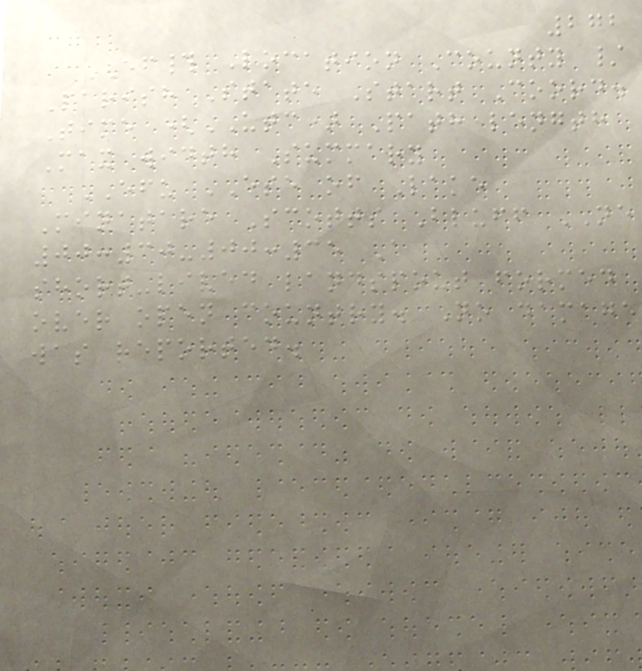272
EF# Location County /
Parish State Start Coord.
Time (UTC) Path length
Max width Summary
EFU ESE of Lake
Minatare Scotts Bluff NE
00:30-00:35 A
short-lived landspout formed
over open country. No damage
was reported.
